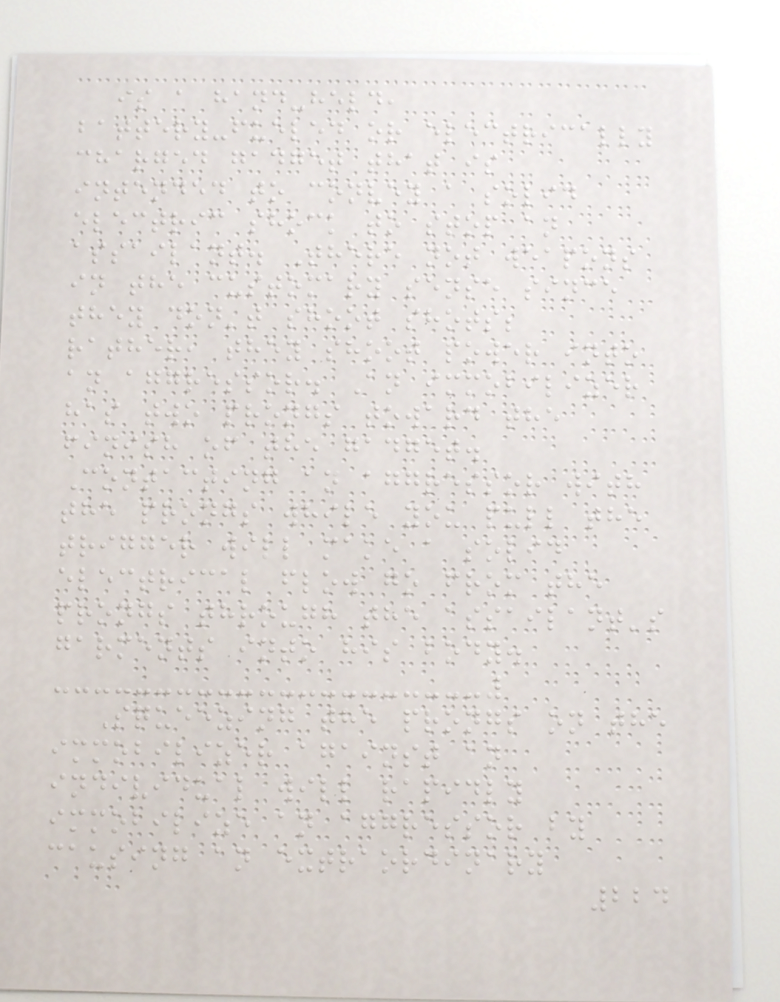is a hand-held,
battery-fueled or electrically
charged gadget that is
intended to convey a solid
electric shock to stop an
assailant. There not weapons
in the customary sense since
they don't shoot shots;
rather, they shoot power into
an aggressor. An immobilizer
has two prongs toward the
finish of the gadget.
Contacting an aggressor with
the prongs while you pull the
trigger will make a solid
electrical flow go from the
prongs through the assailant's
garments into his body.
Squeezing the prongs on the
immobilizer against an
individual will rapidly
immobilize an aggressor by
causing an extraordinary
224
